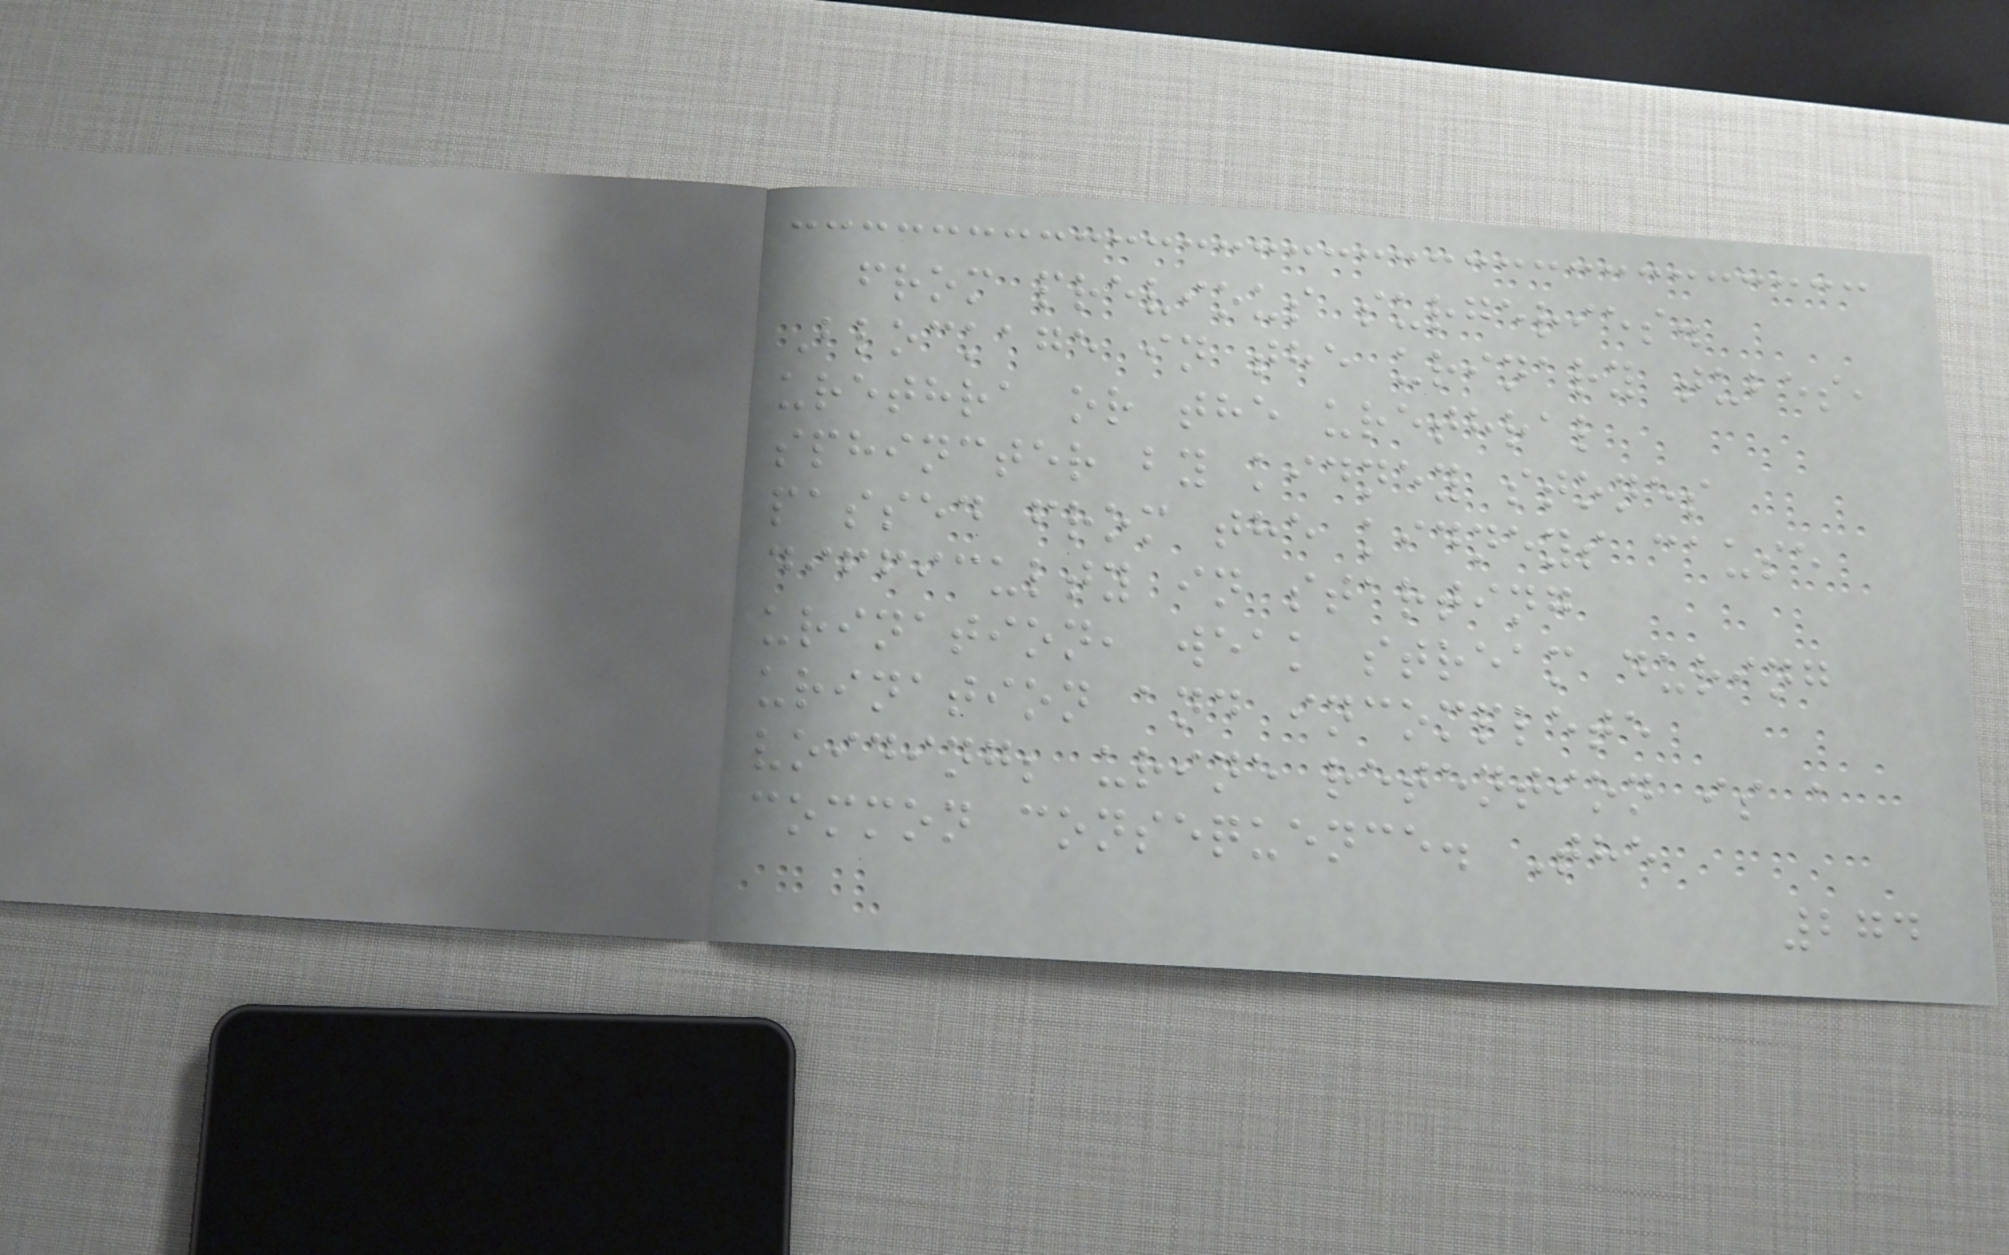from previous surgeries.
Blockage in the urinary tubes,
urethra or the urethral
sphincter by kidney stones
passed from the kidneys cause
difficulty in starting
urination, weak stream during
urination and incomplete
voiding; urine retention is a
common consequence. The
274
